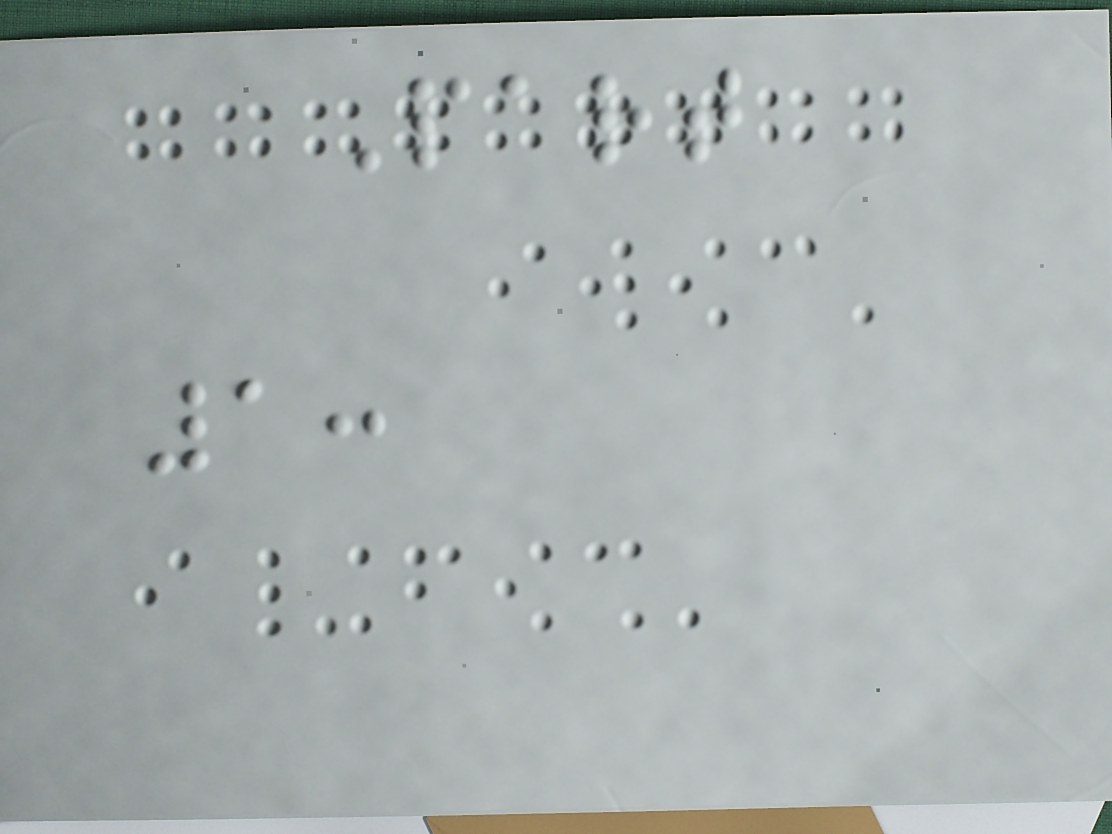Part
1:
